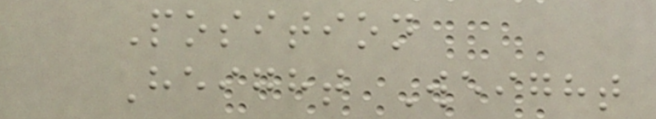Position
Height Weight
